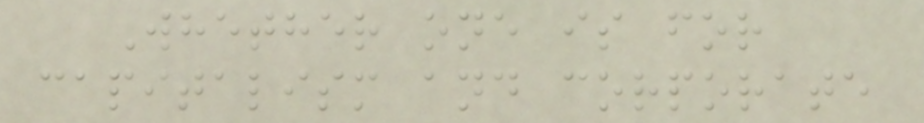Whether one is for
capitalism and corporate
